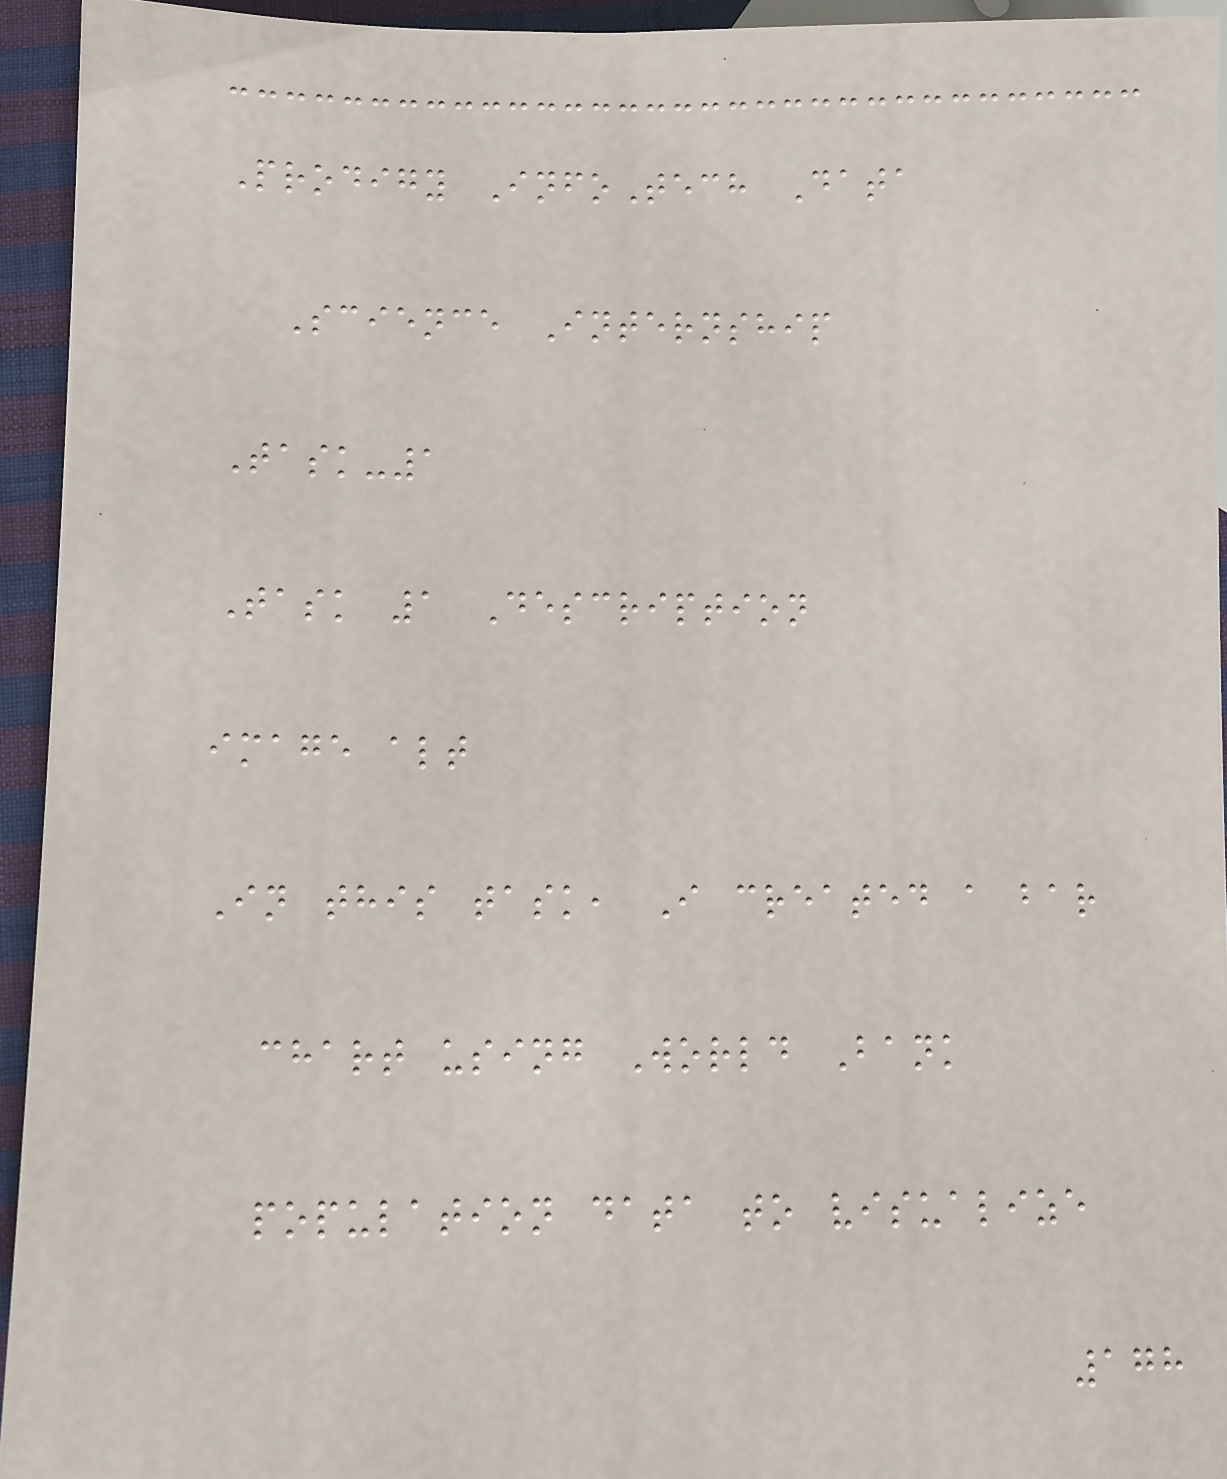Prodigy InfoTech Data
Science Internship
Task-1
Task 1 Description
image alt
In this task, I created a bar
chart using World Bank
population data to visualize
178
